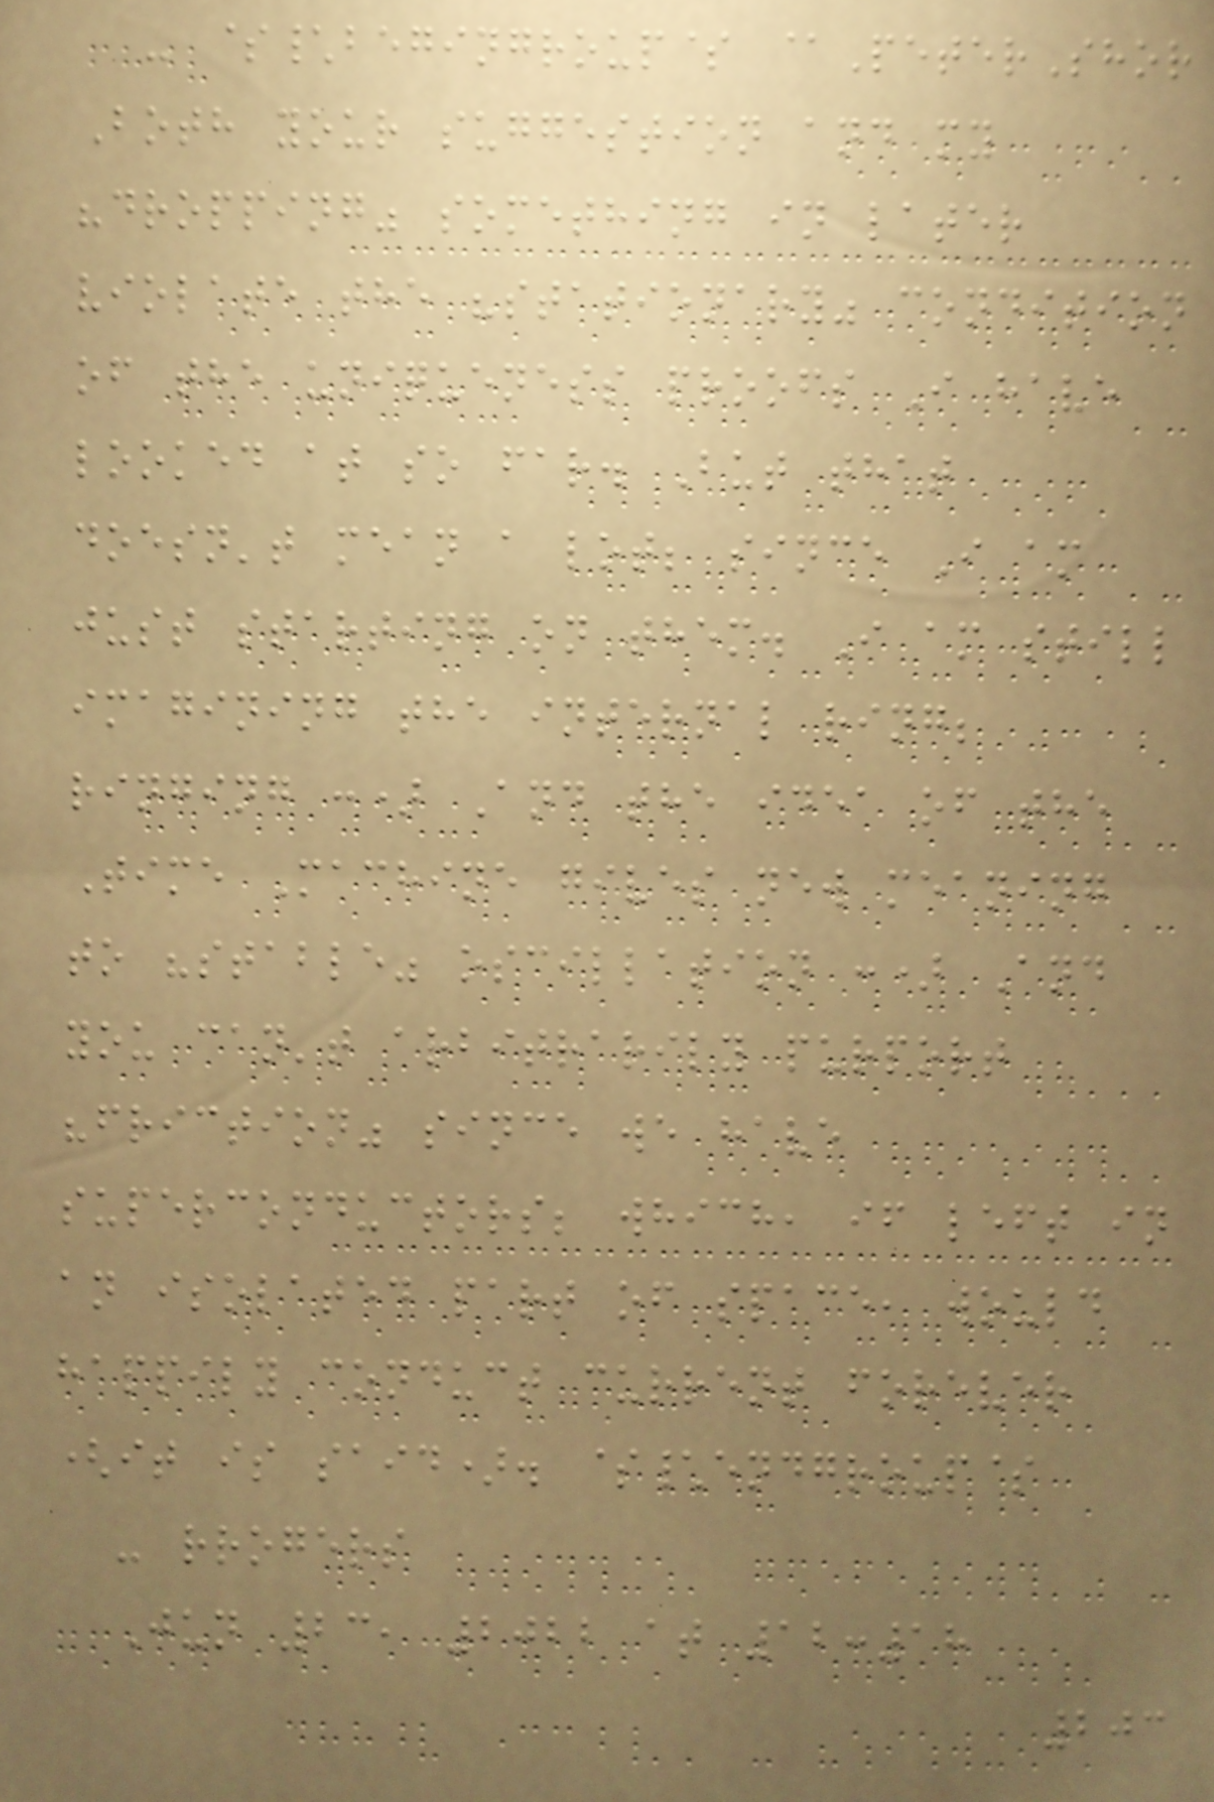- $\begingroup$ @PeterShor
Both your suggestion and my
"dropping" something in later
violate the "stationary" condition
of the uniqueness proofs I have
looked at so far. But that
doesn't mean a lot; since I am
just starting on them. I am still
imagining the internal ring;
ringing :) And the idea of the
Time Machine gives new meaning
to "stable" oscillation :) And
you can't arbitrarily purport
"friction" since we have
superconductors; which, if left in
an isolated part of space, would
happily conduct current forever
(it is said). $\endgroup$
- rrogers
Jun 23, 2022 at 12:18
203
